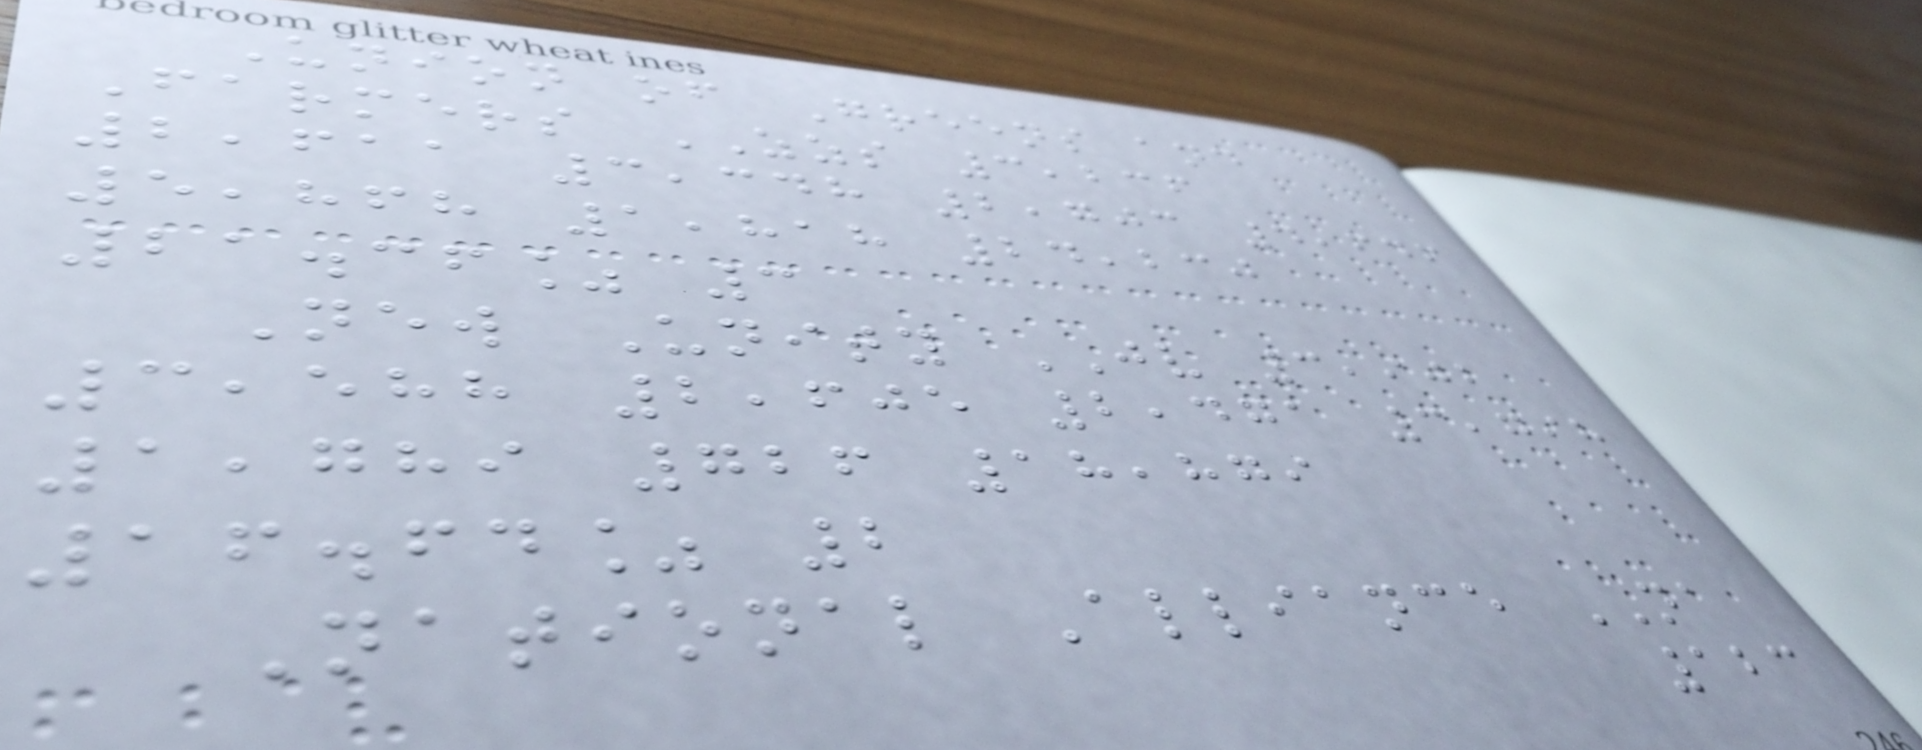Union of Greens and
Farmers ZZS 3,236
2,611 3,348 2,703 4,646
5,868 1,818 24,230
21.36% 3
New Unity JV 3,902
3,588 2,605 2,471 3,798
1,789 726 18,879
16.64% 2
National Alliance NA
123
